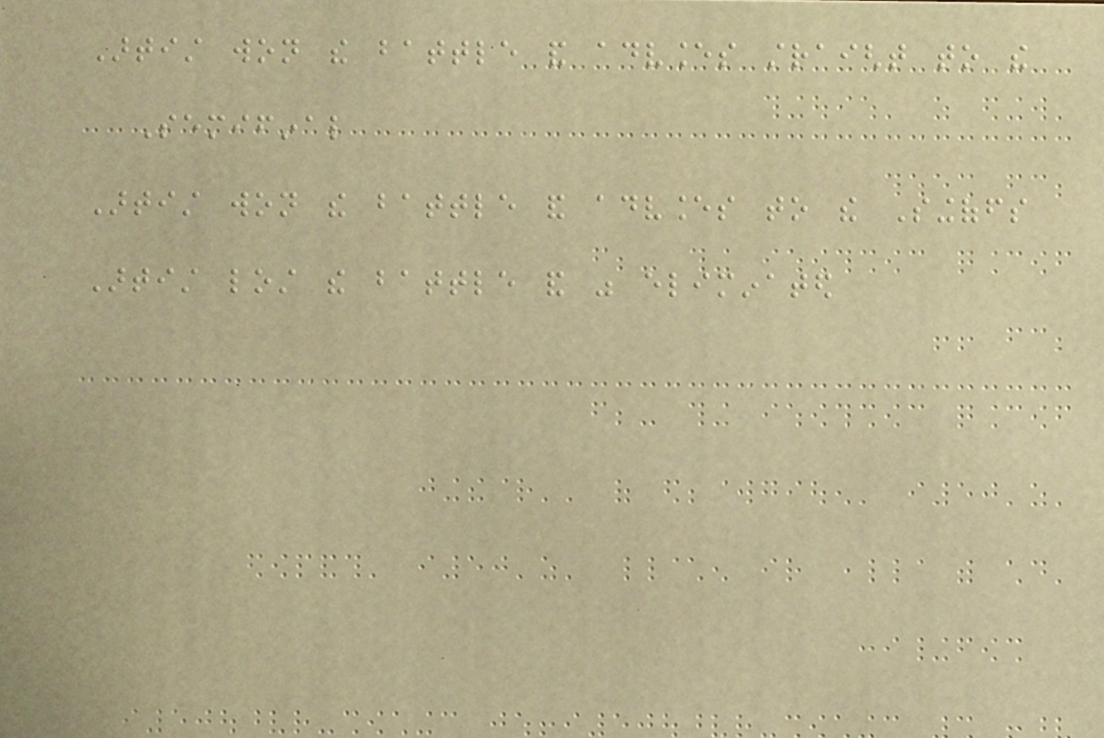Artist won the battle and advances straight to the
Semifinal
Artist won the battle and advances to the Singoffs
Artist lost the battle and was eliminated
